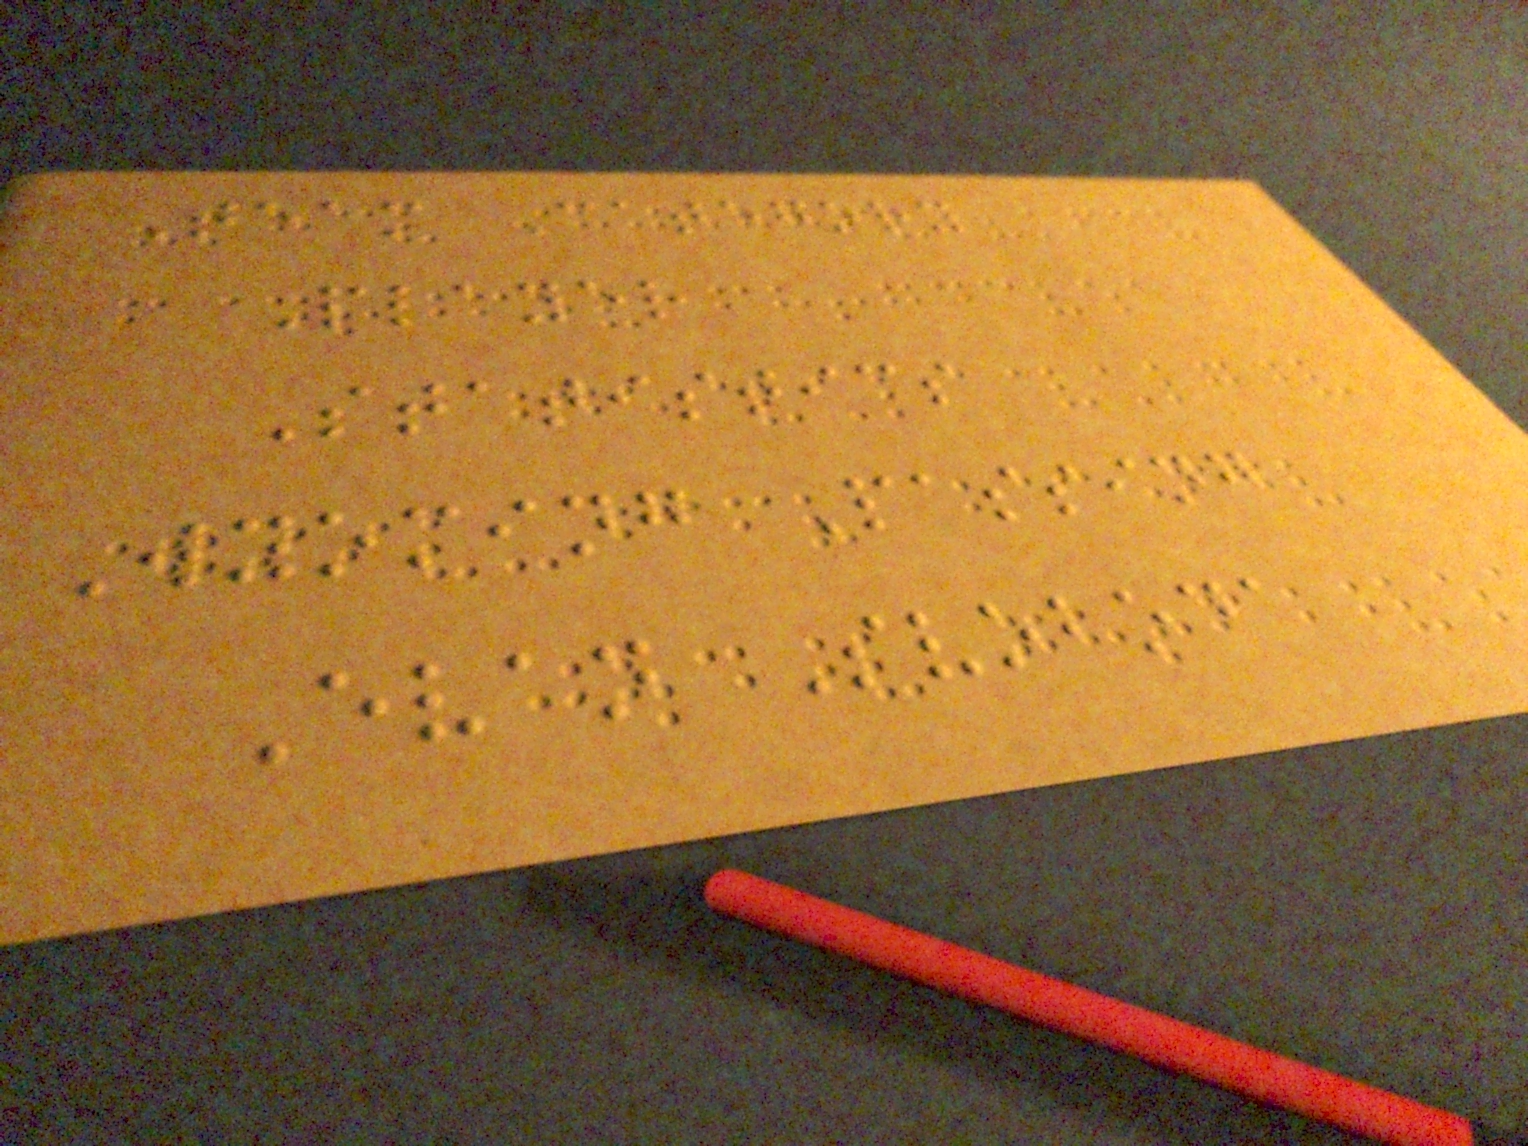Team Category
Player
Statistics
Wyoming Passing
Evan Svoboda
